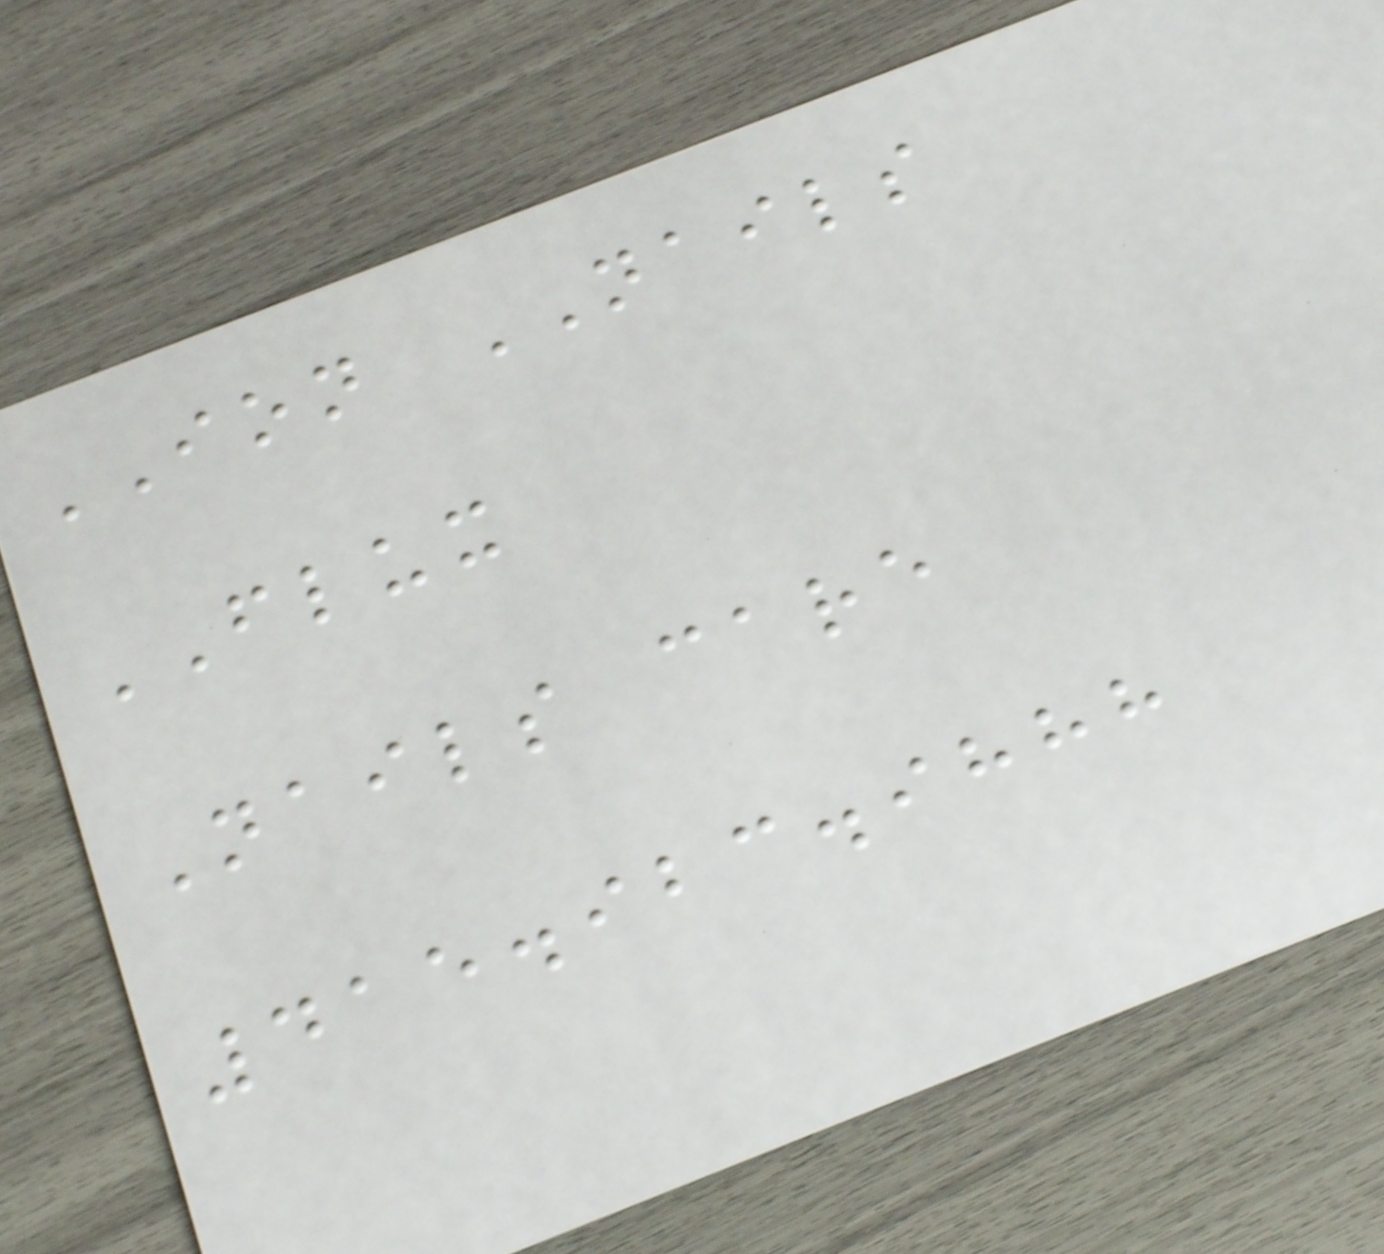ION NAILS
FLUX
Nails care
415.923.9888
